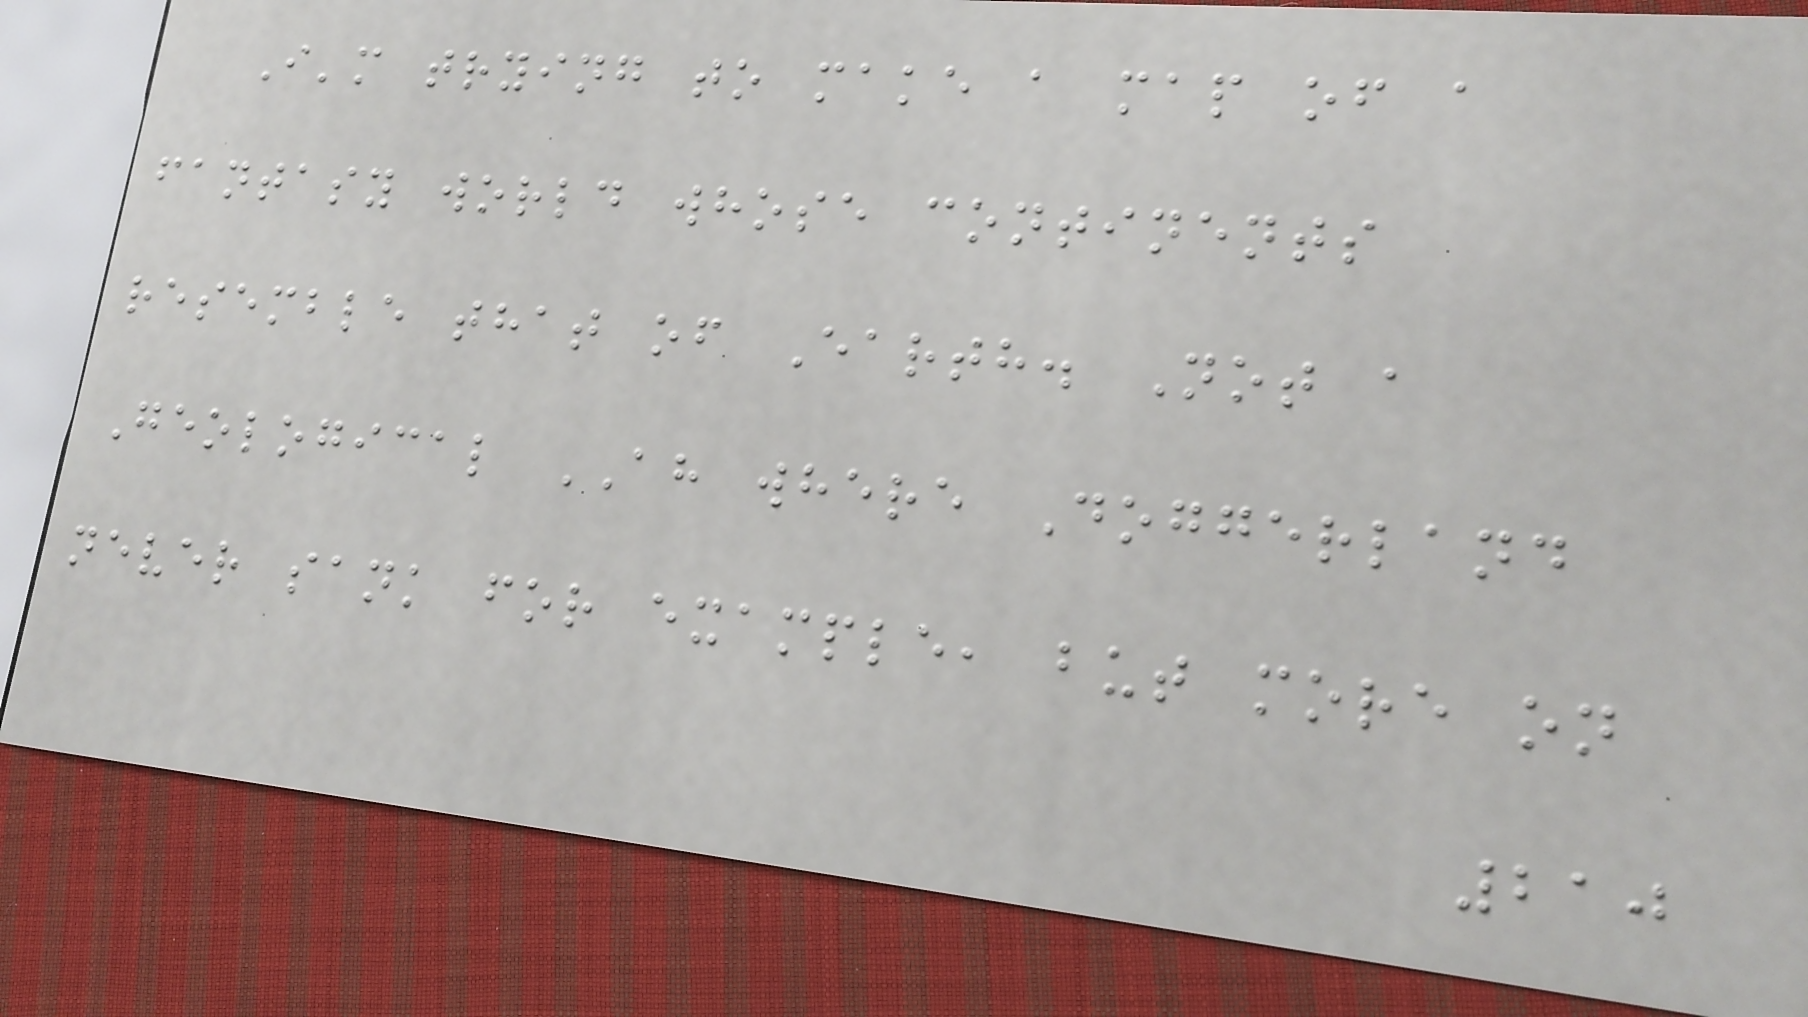I'm trying to make a map of a
fantasy world whose continents
resemble that of Earth. Not a
Geological AH where Doggerland
never sank for example, but more on
210
